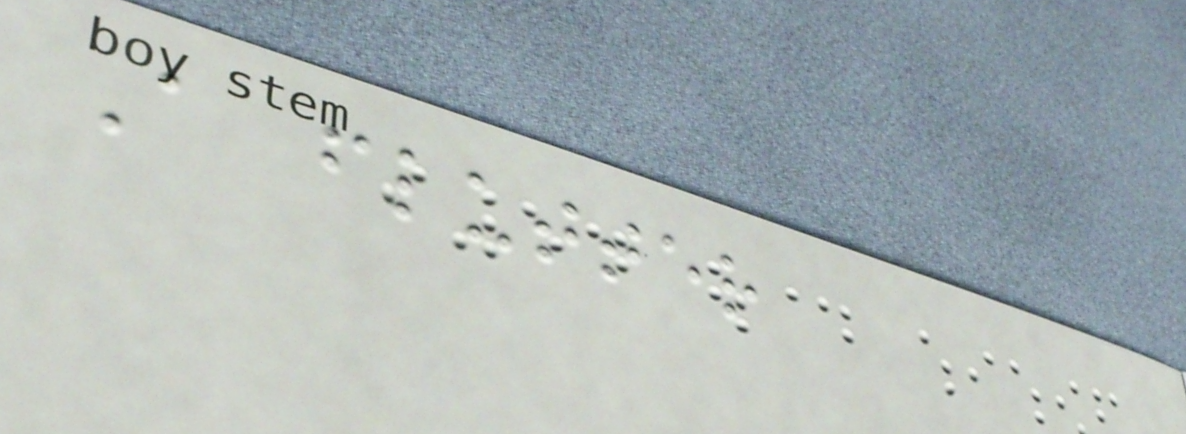A flutter
